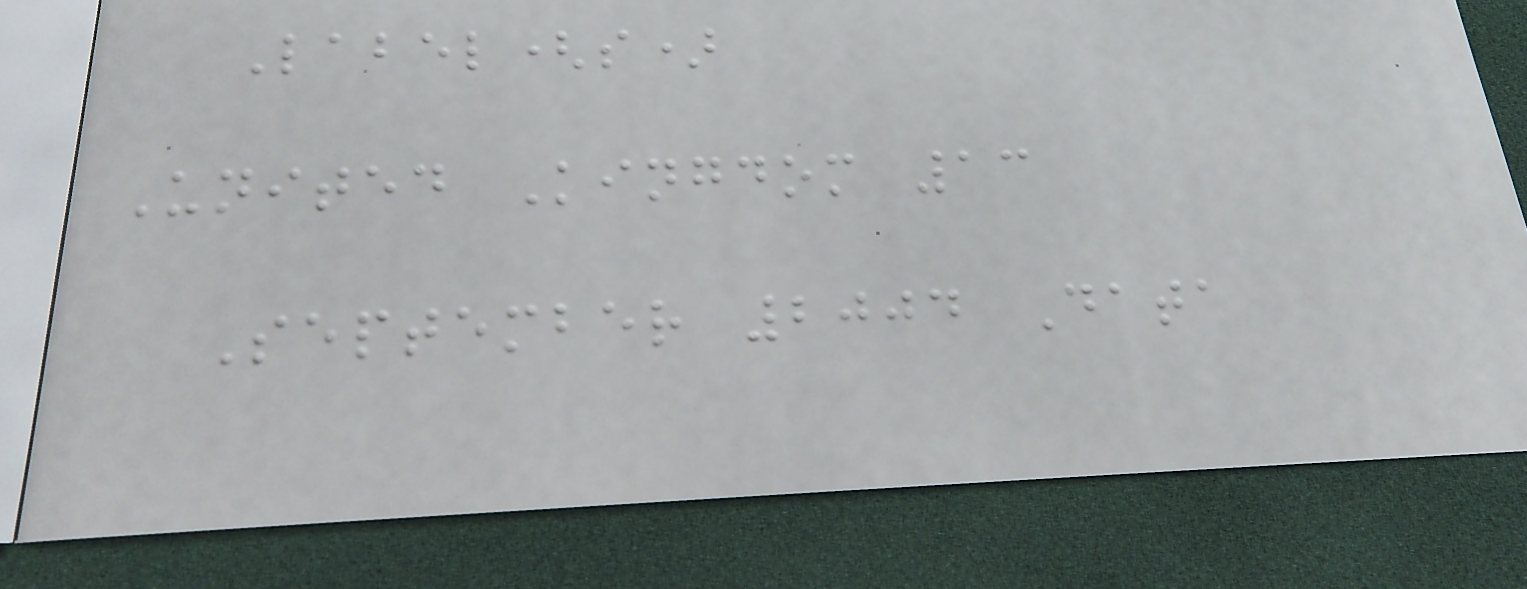Label(s)
United Kingdom 13
September 2004 Data
